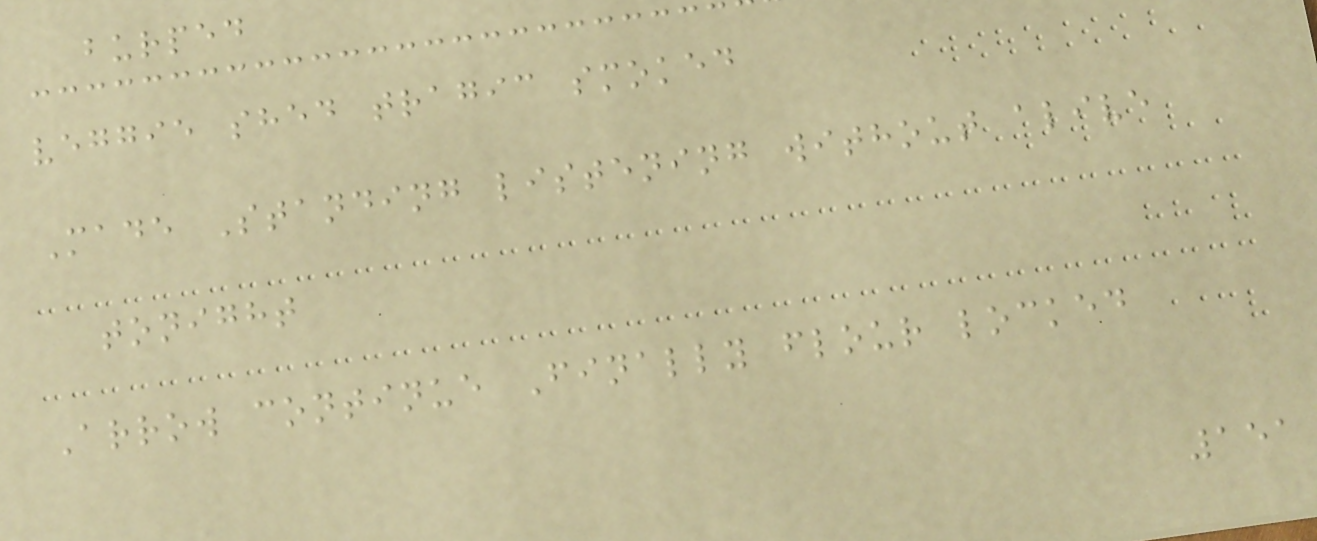burped
veggie shed tragic smoked
Made Standing listening without alive
tonight
Arrow continue Finally flour locked
151
